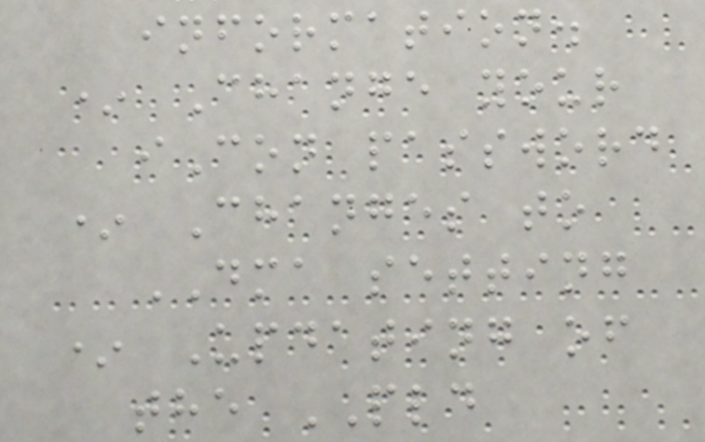information.
* Change your
iCon password
* Changes to
DMA setting
* Updating of
the PLD
